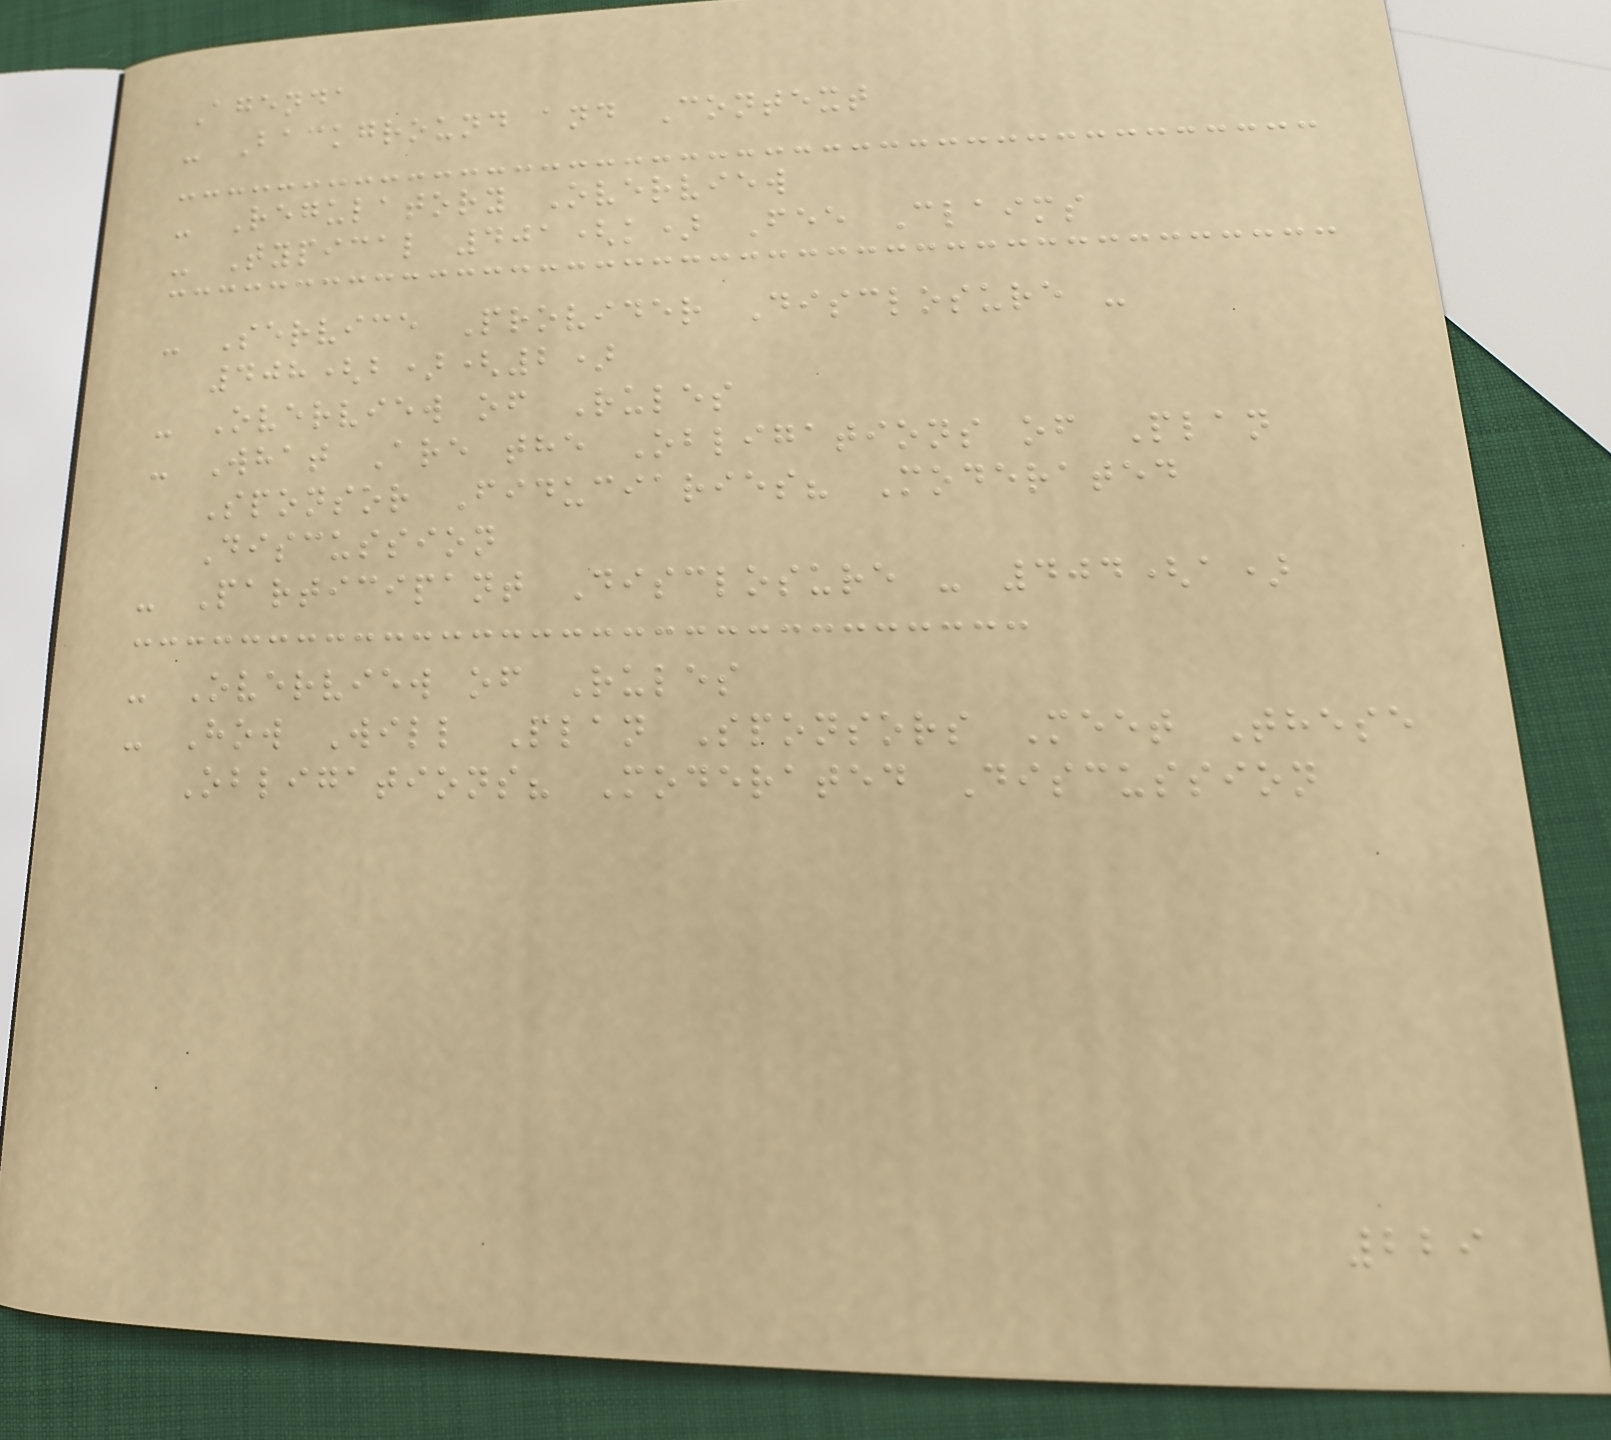Agenda
- Background and Context
- Regulatory Overview
- Typical 401(k) Fee Claims
- Service Provider Disclosure -
408(b)(2)
- Overview of Rules
- What Are the Obligations of Plan
Sponsor Fiduciaries? Moderated
Discussion
- Participant Disclosure - 404(a)
- Overview of Rules
- How Will Plan Sponsors Meet These
Obligations? Moderated Discussion
229
